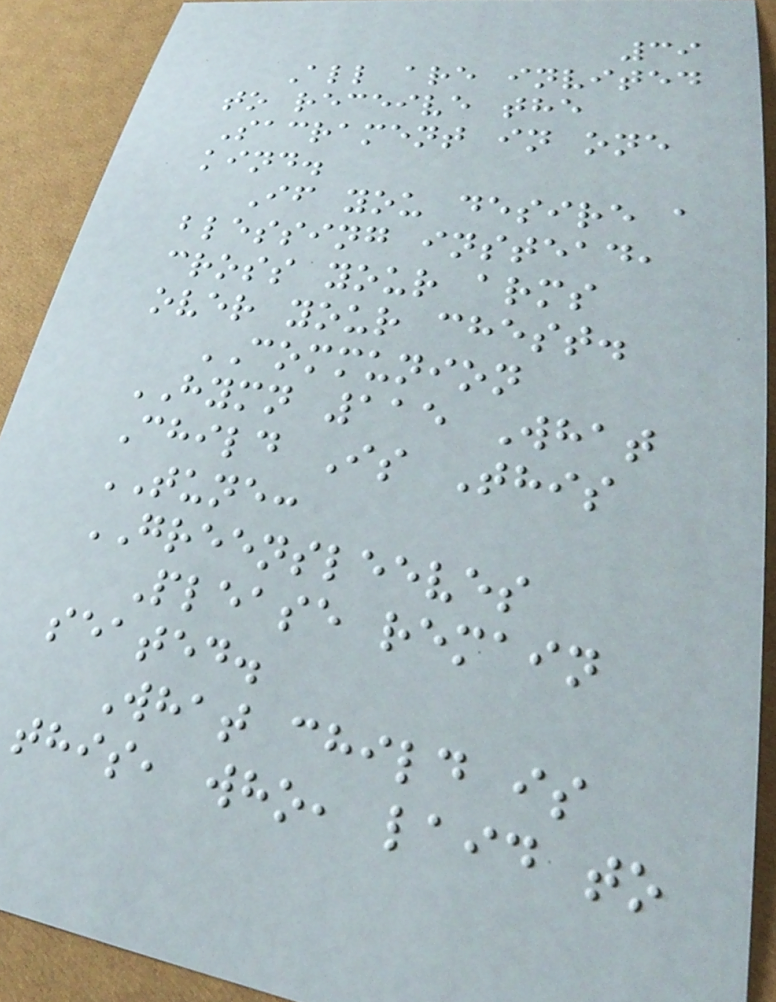39
All are invited
to receive the
Sacrament in one
kind.
If you desire a
blessing instead,
cross your arms
over your chest.
COMMUNION
HYMN 115 What
Child Is This
TUNE:
GREENSLEEVES
Please remain
seated.
What child is
this, who, laid to
